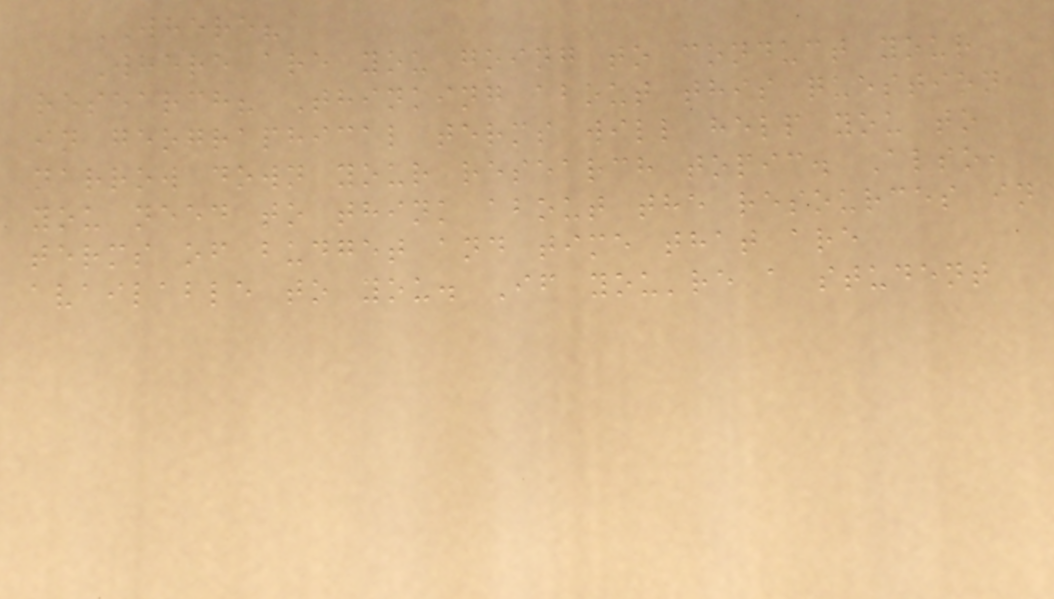WHERE?
Where are you going to conduct your
research? Thinking about this question
in geographical terms will help you to
narrow down your research topic. Also,
you need to think about the resources in
terms of budget and time that are
available to you. If you're a student
